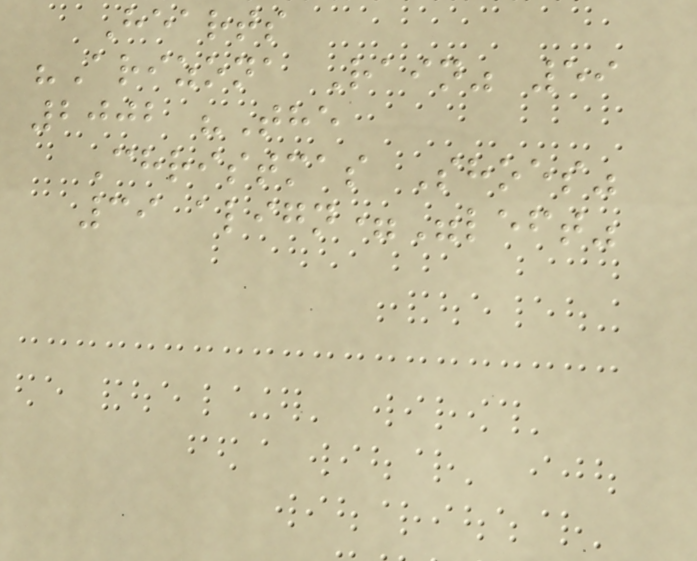Hearts
"Arizona Rain" 59
2002 "The
Christmas Shoes"
39 align="left"
